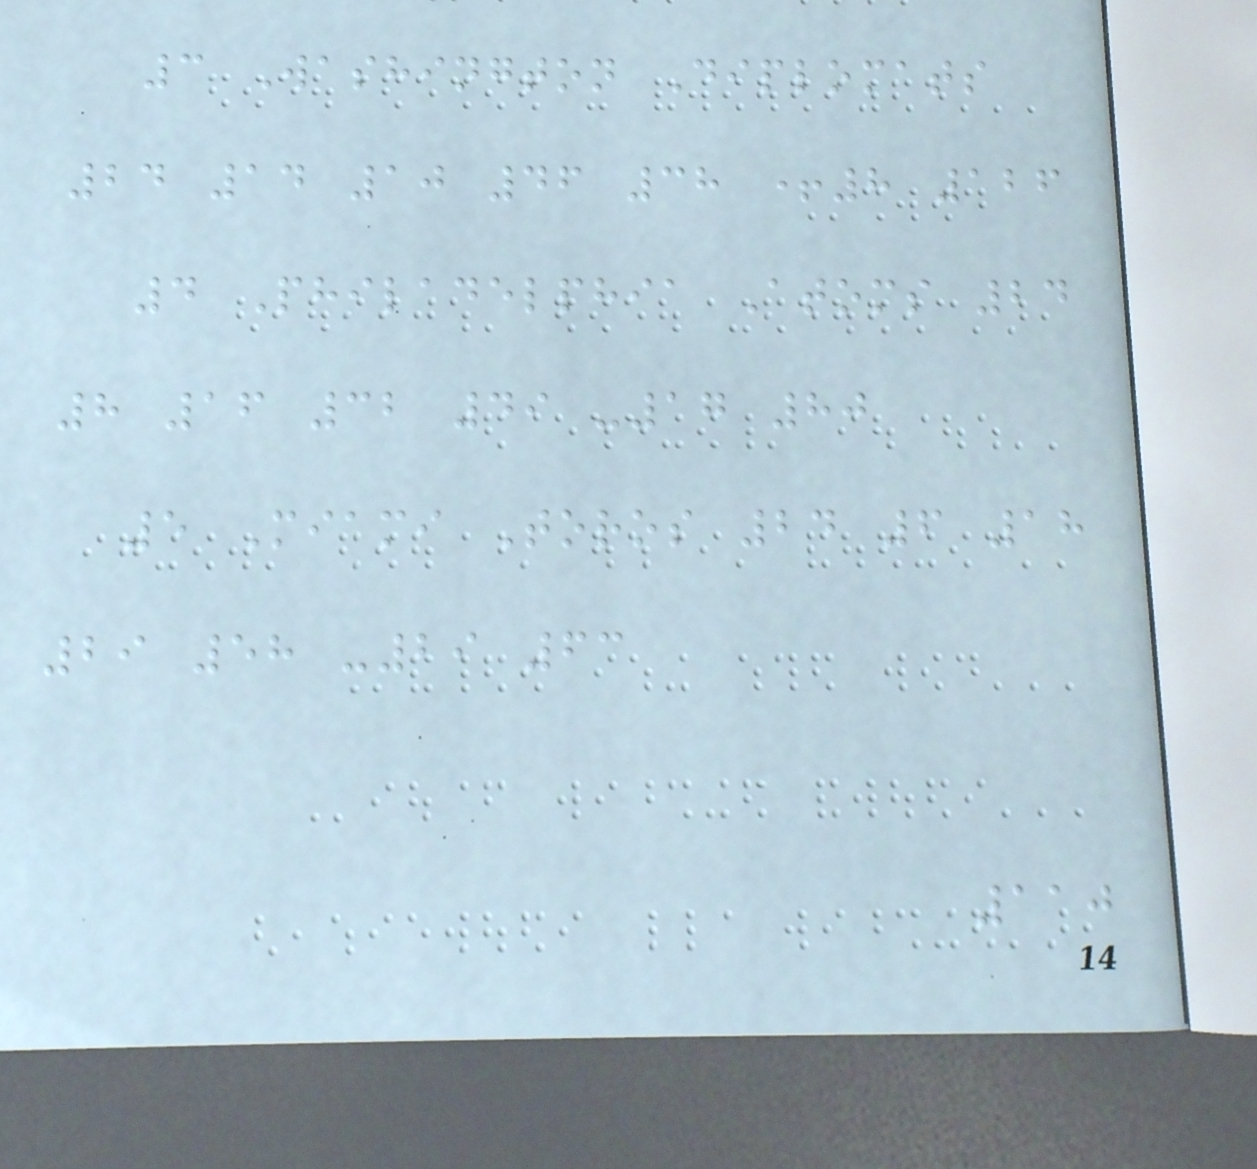3 Washington Diplomats
24 14 10 46 38 +8 126
4 Philadelphia Atoms 24
8 16 32 49 -17 80
5 Miami Toros 24 6 18
29 58 -29 63
110
